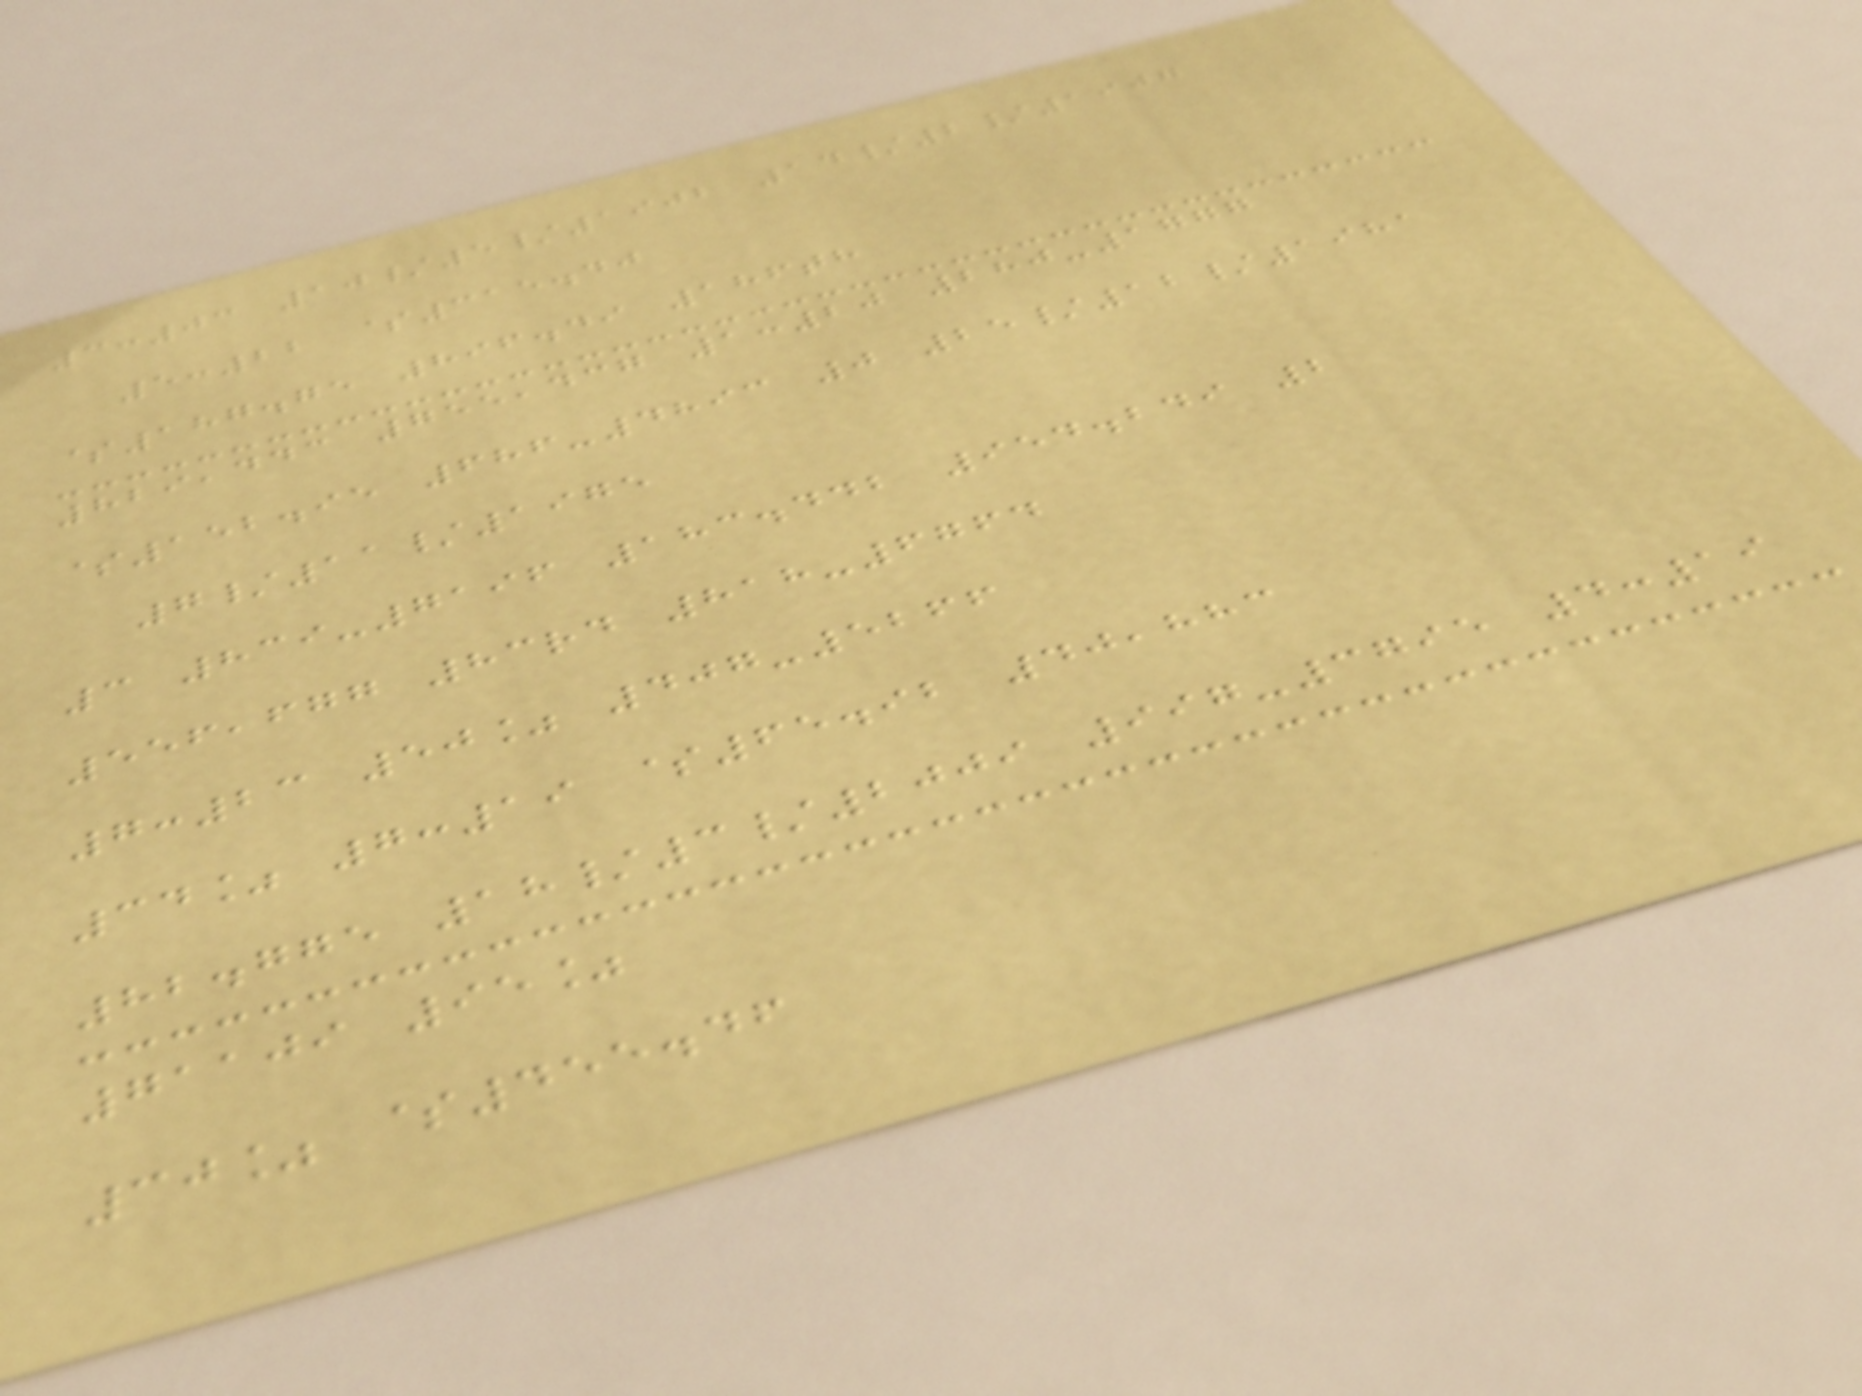3:03 10/5/1902 14/2/1907
5:22 $315.40
$187.75 896.49 186th
829,443 755,437 1:20 280-1777
$152.95 686-4893 0 25/12/1981
7/11/1975
3 839-7196 183.442 954.249 2
556,677 83rd 818-6764
7:23 50% 407-5266
34% 7:19 $65.92 40,883
82.775 18/3/2009 997-3795 4:19
71109 95%
30% $455.46
